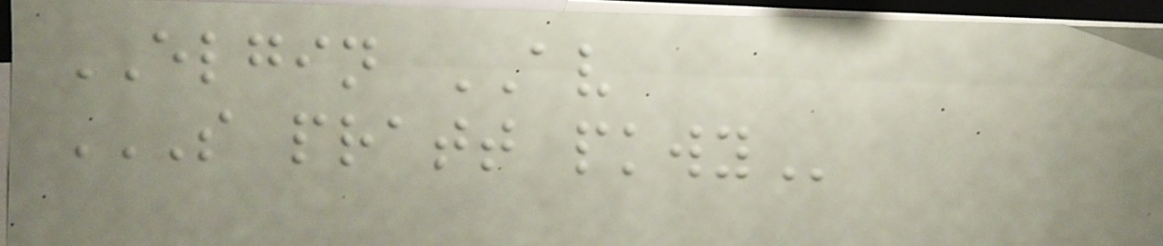ELGIN AV
S PRATT PKWY
